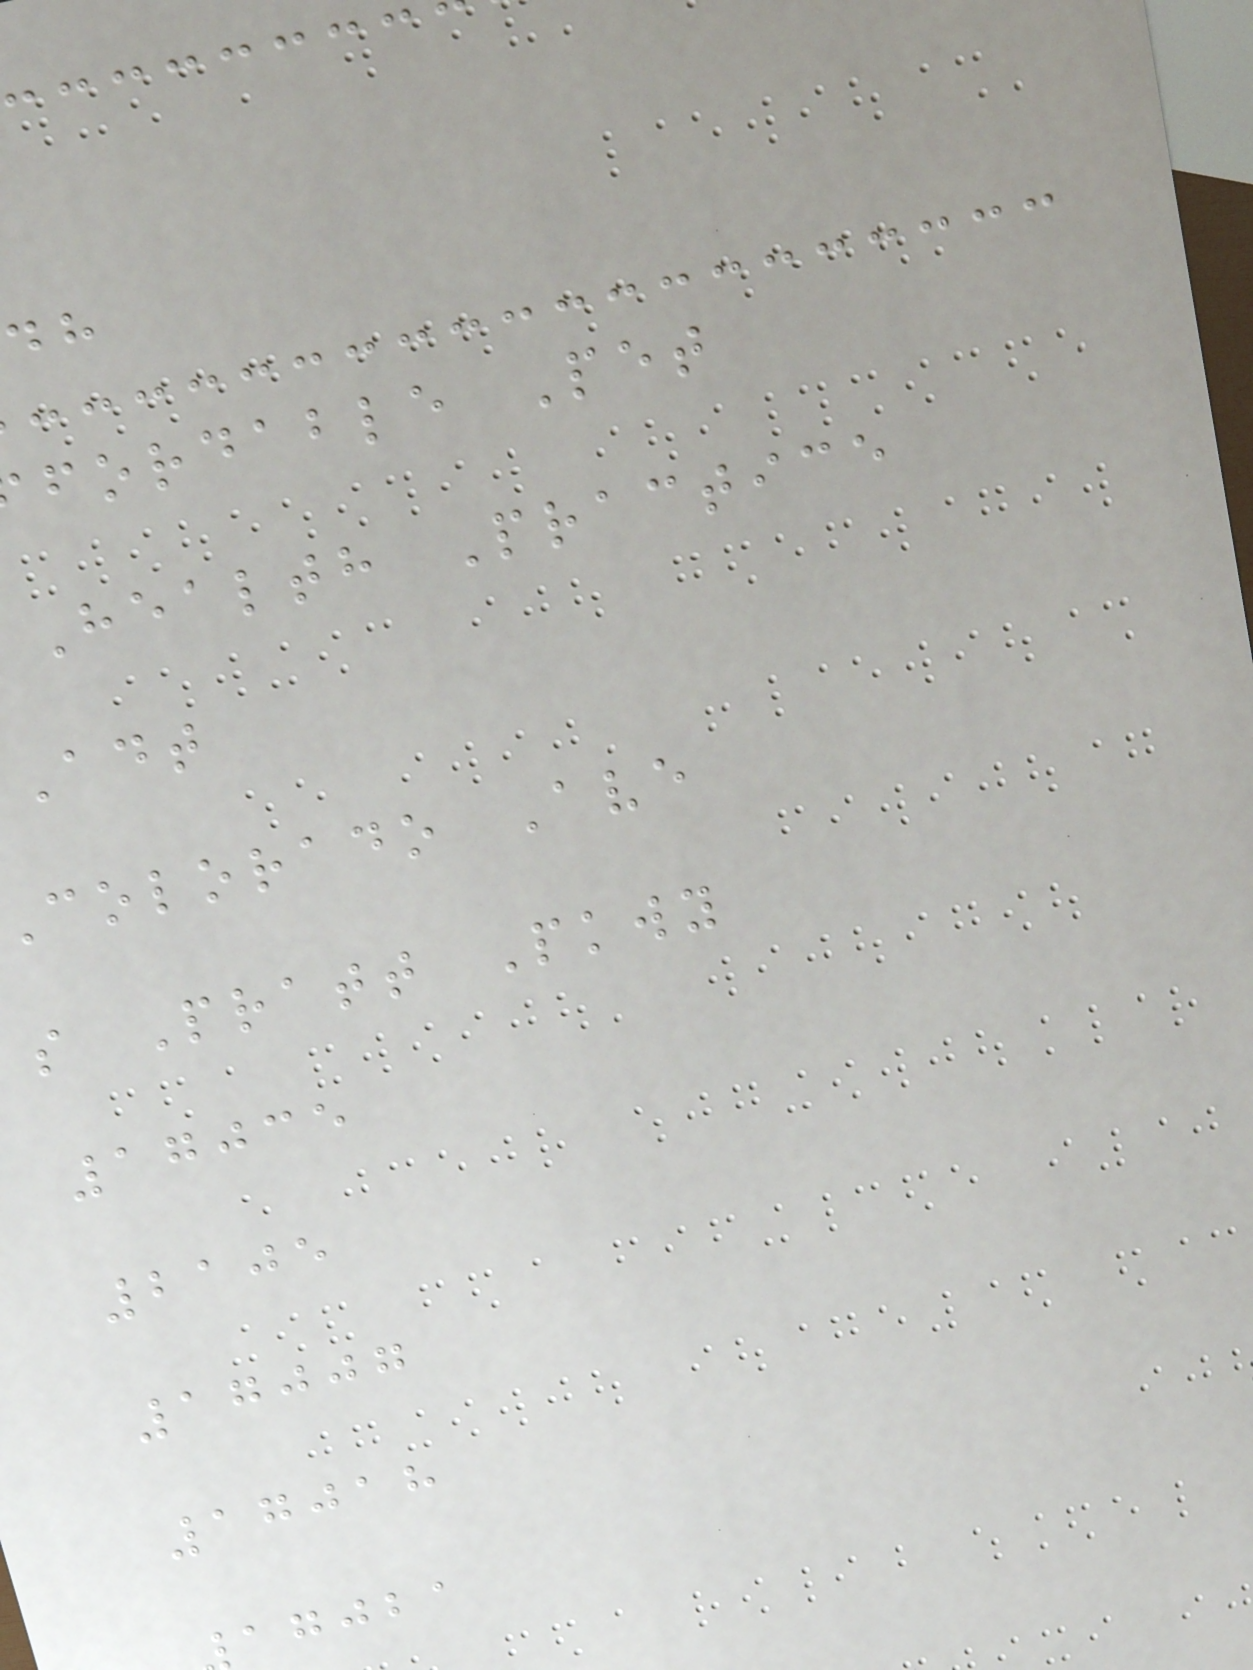fordable Pet
Health Practice
colorado Ave
s Pratt Pkwy
17035
2105
17007
17018
agjba
